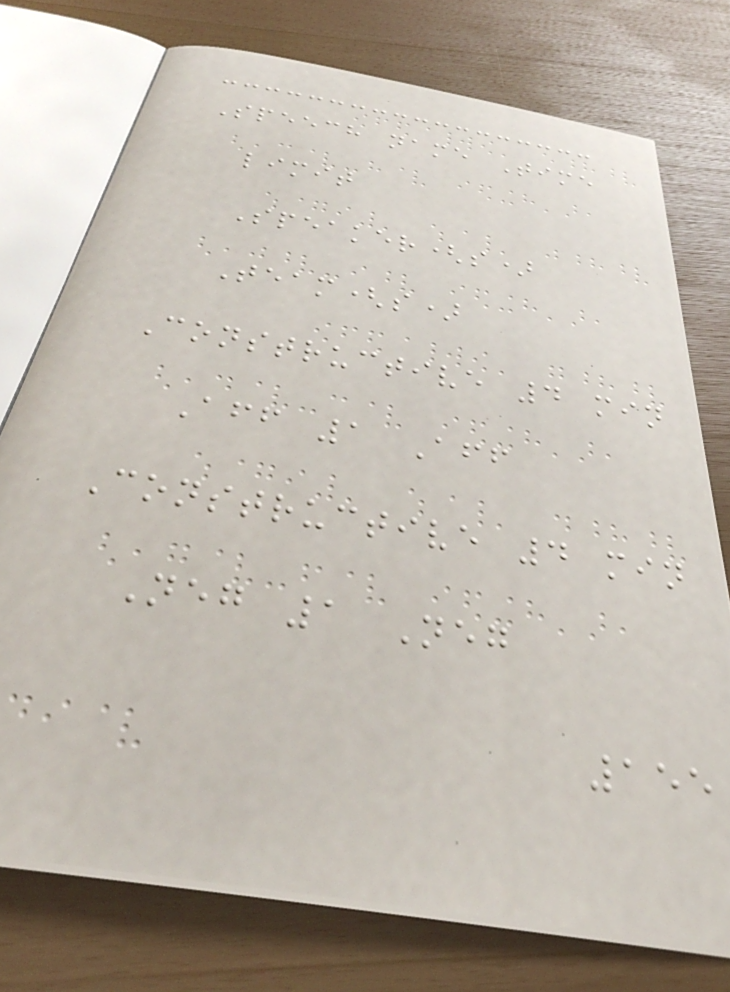Speech name Time
limit
Speaker(s)
Team(s)
Constructive 4 min
Aff 1 Aff
Constructive 4 min
Neg 1 Neg
155
